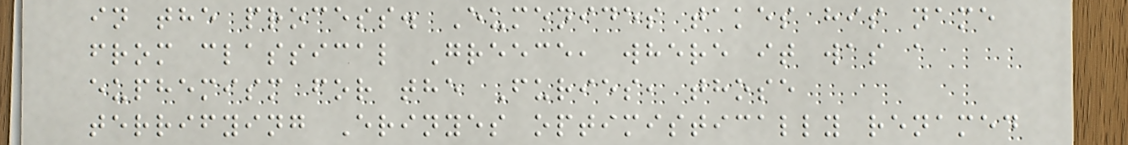in the process. Eumenides takes his name
from classical Greece, where it was a
euphemism for the Furies, those
terrifying Erinyes optimistically renamed
